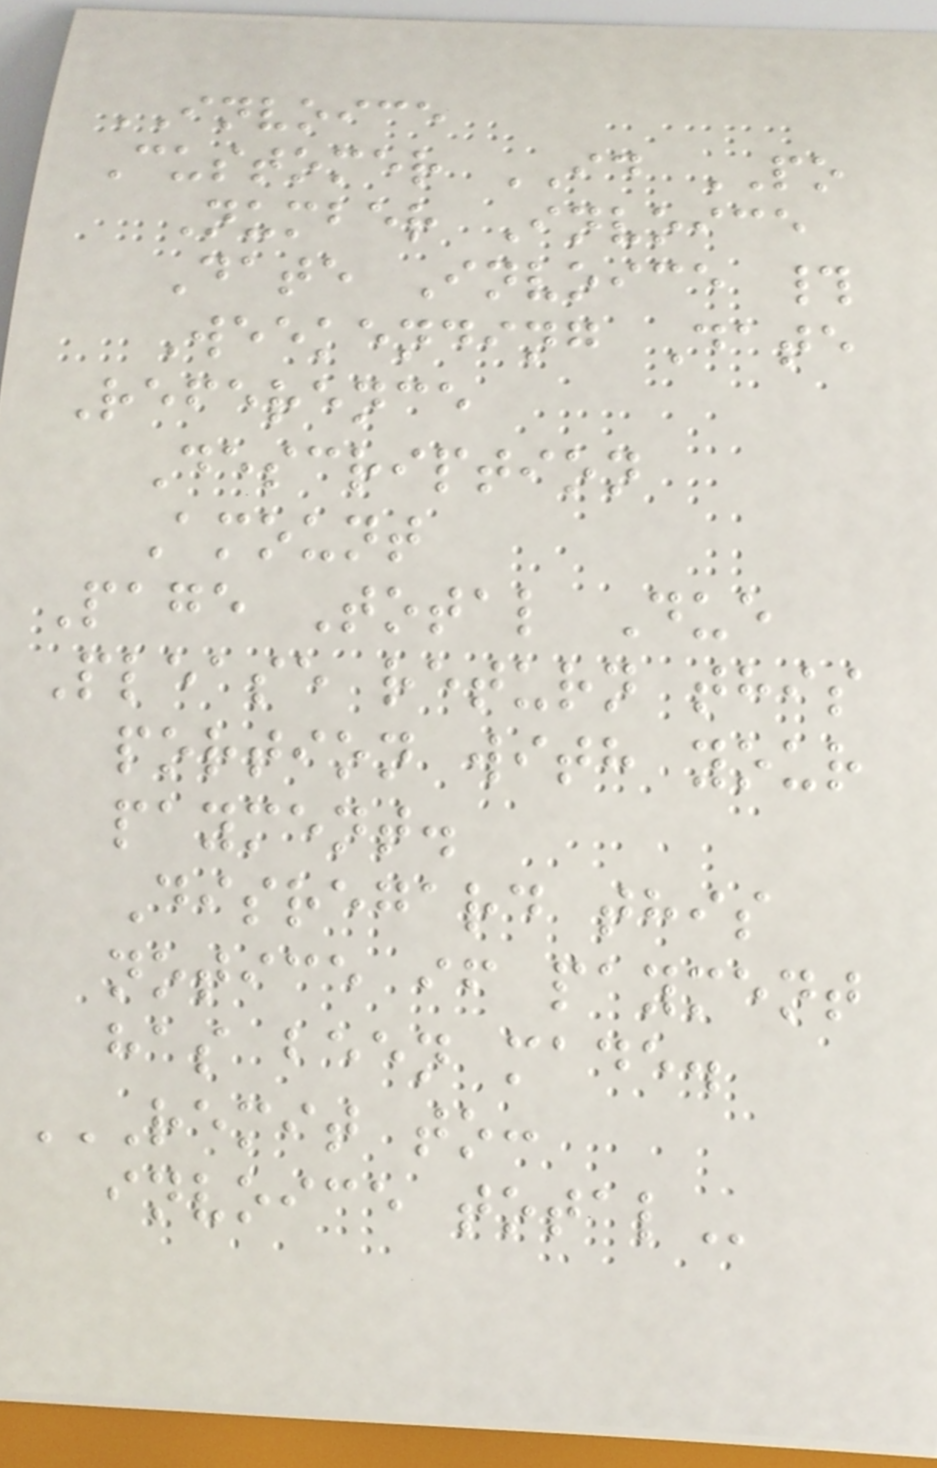INVOICE
Customer ID PO
Number Invoice
Date Invoice #
Weekending Date
Reference
Description
Amount
Page Total Due
Please return this
portion with your
payment.
Disregard this
notice if payment
has been made.
REMIT TO:
INVOICE TOTAL
